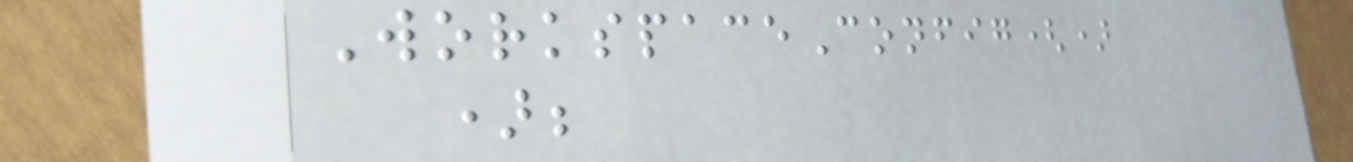WorkspaceConfig()
);
